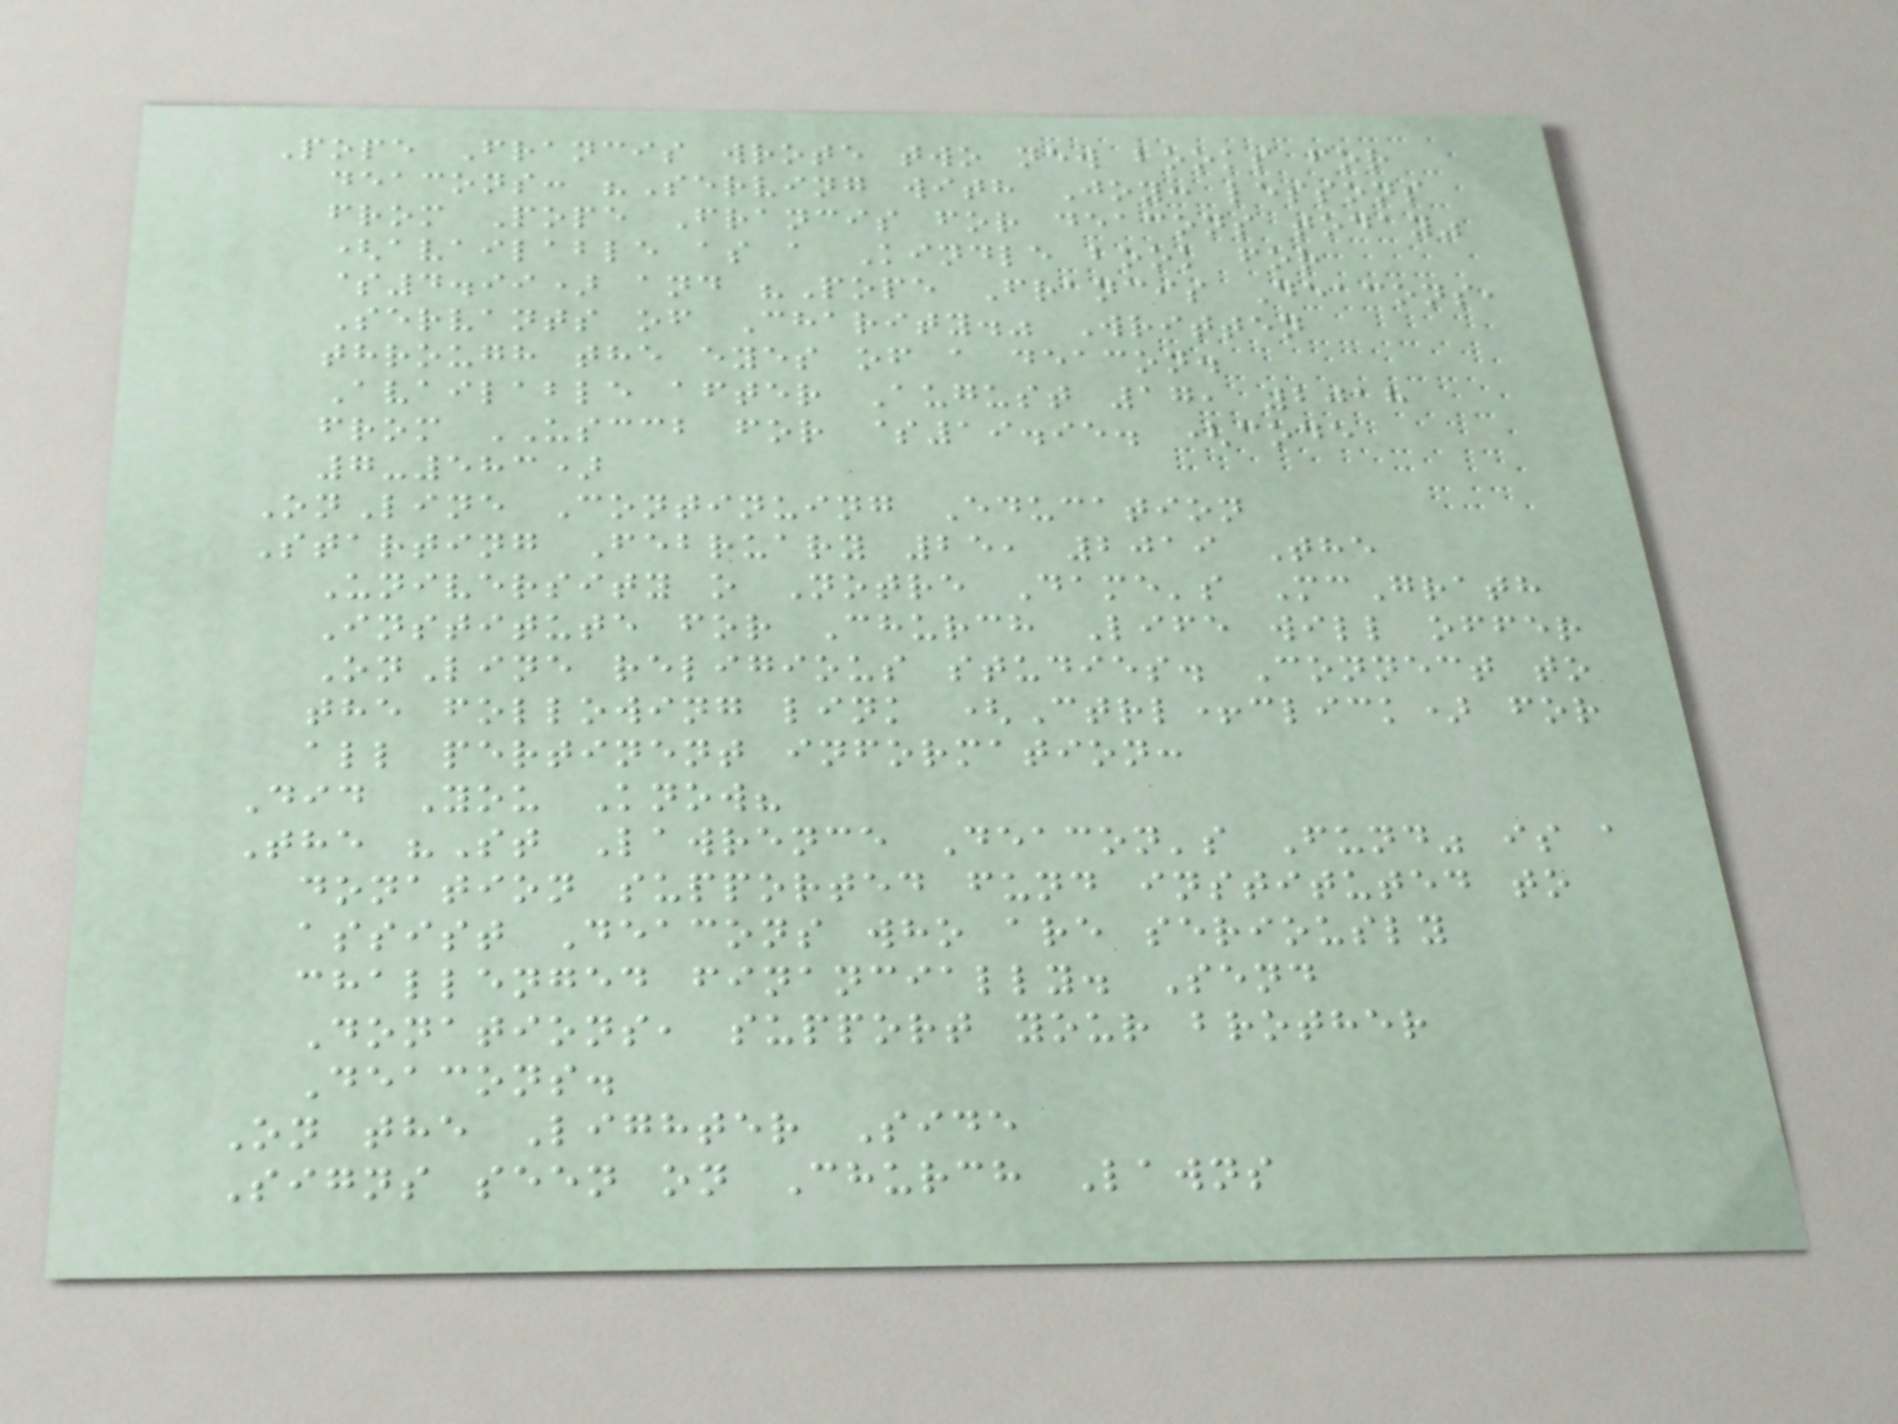Pope Francis wrote two new books for
deacons: "Serving with Joy: lessons
from Pope Francis for deacons today"
(available as a Kindle book for
$4.99) and "Pope Francis Deacons,
Servants of Charity." Written
through the eyes of a deacon.
Available after August 17, 2018
from USCCB for $19.95. (code
7-583)
OnLine Continuing Education
Starting February 25, 2019 The
University o Notre Dame's McGrath
Institute for Church Life will offer
OnLine religious studies. Connect to
the following link (Ctrl+click) for
all pertinent information:
Did You Know?
The "St Lawrence Deacon's Fund" is a
donation supported fund instituted to
assist Deacons who are seriously
challenged financially. Send
Donations, support your brother
Deacons.
On the Lighter Side
Signs seen on Church Lawns
